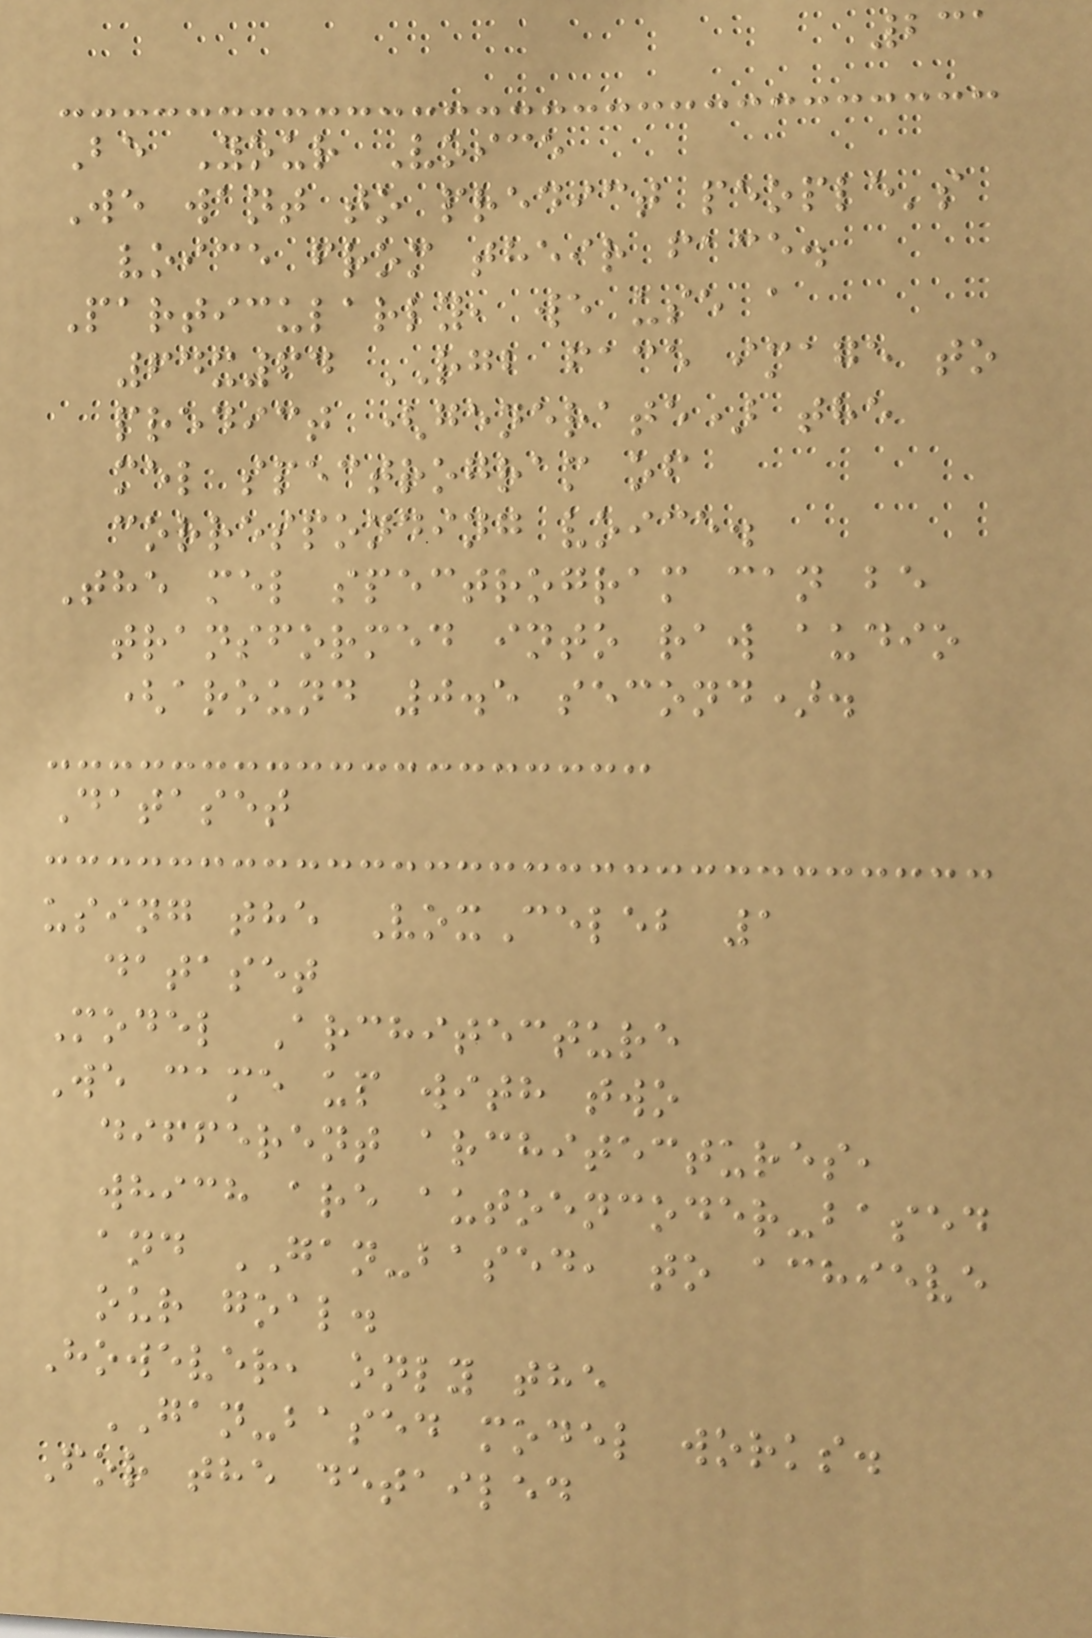231
Be Your Voice
We want to predict people's
voice from their face.
Particularly, we use a
64x64 RGB face image to
predict (generate) the
mel spectrogram of
corresponding voice.
The mel spectrogram can be
transformed into raw audio
(around 0.5 second).
Dataset
using the VoxCeleb 1
dataset
Model Architecture
We came up with two
different architectures,
which are autoencoder-based
and GAN-based, to achieve
our goal.
However, only the
GAN-based model works.
For the detailed
